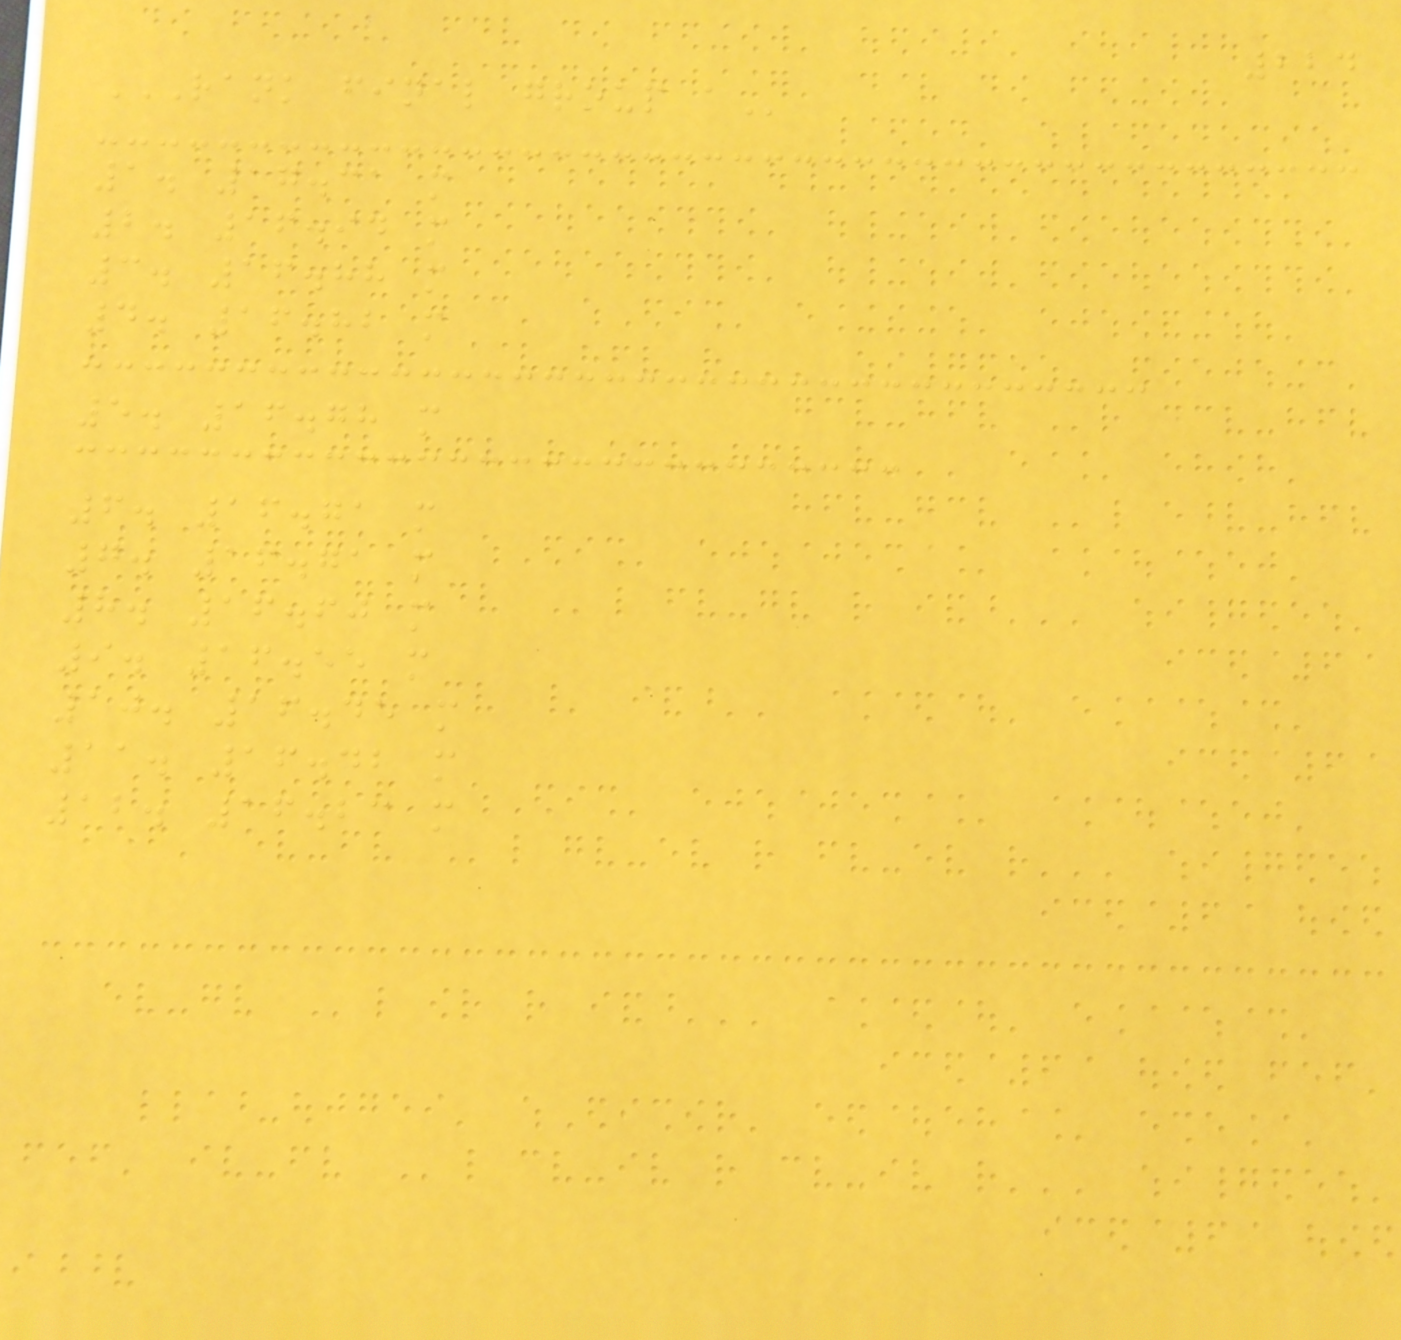224
RANK FINAL GROUP A
1. 17.31 m
2. 16.94 m
3. 16.88 m
4. 16.82 m
5. 16.78 m
6. 16.71 m
7. 16.71 m
8. 16.60 m
9. 16.55 m
10. 16.45 m
11. 16.42 m
12. 16.23 m
